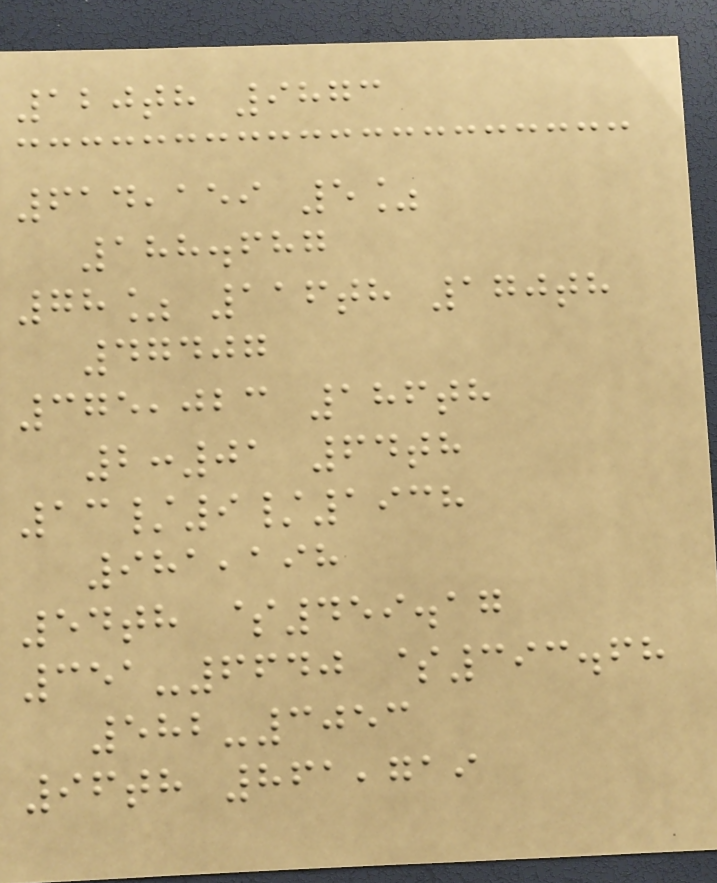120th 9873
614,159 5%
188.687
78% 116th 170th
47407
375,023 186th
2:01 64th
13/9/1938
981,198
54th $459.17
351-6640 $393.68
582-3053
96th 861,719
